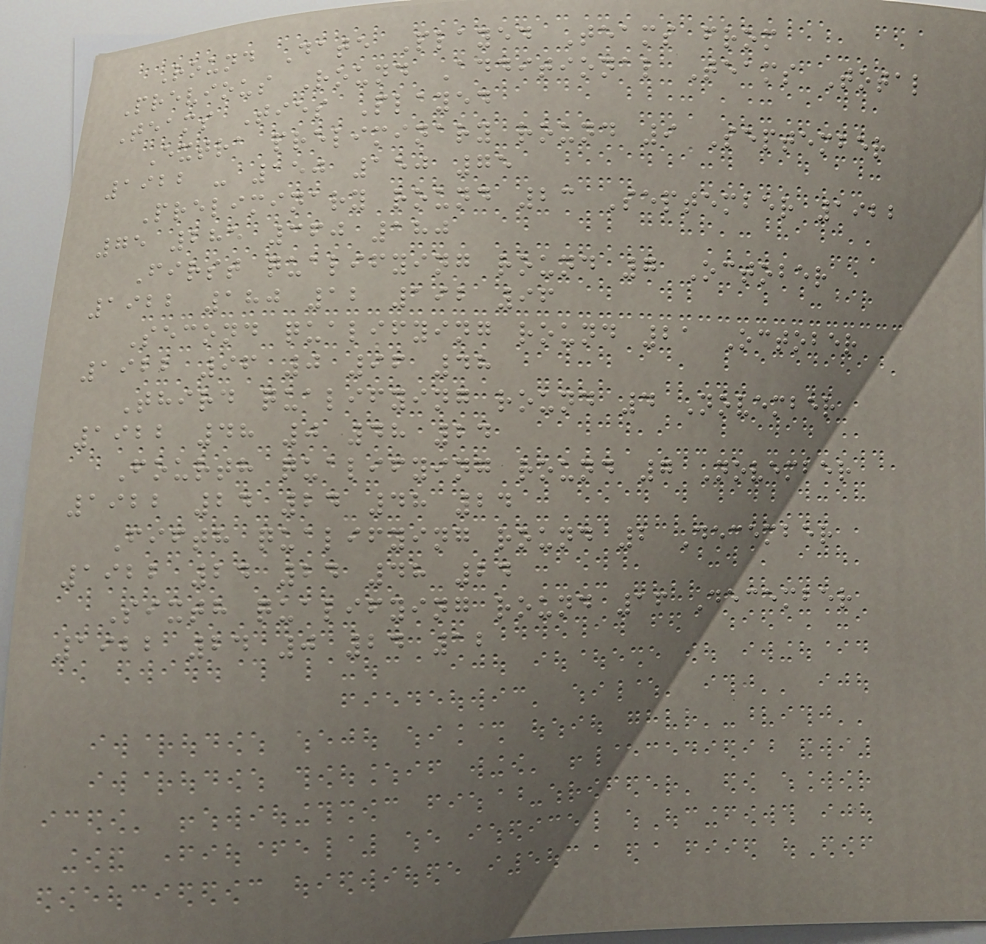Round Date Played Teams from
Previous Round Additional Teams Total
Teams Ties Played
Extra preliminary round 9 September
1922 - 150 150 75
Preliminary round 23 September 1922
75 285 360 180
First qualifying round 7 October
1922 180 12 192 96
Second qualifying round 21 October
1922 96 0 96 48
Third qualifying round 4 November
1922 48 0 48 24
Fourth qualifying round 7 November
1922 24 24 48 24
Fifth qualifying round 2 December
1922 24 24 48 24
Sixth qualifying round 16 December
1922 24 0 24 12
